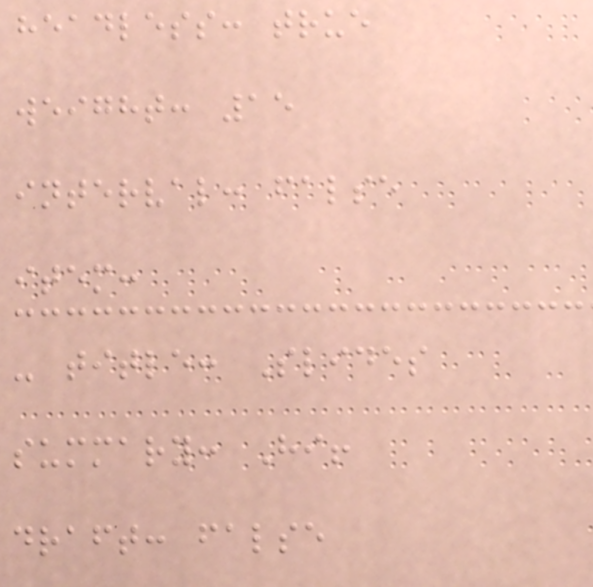headless: true
weight: 15
interval: false
item:
- title: Slides
summary: Hi!
draft: false
